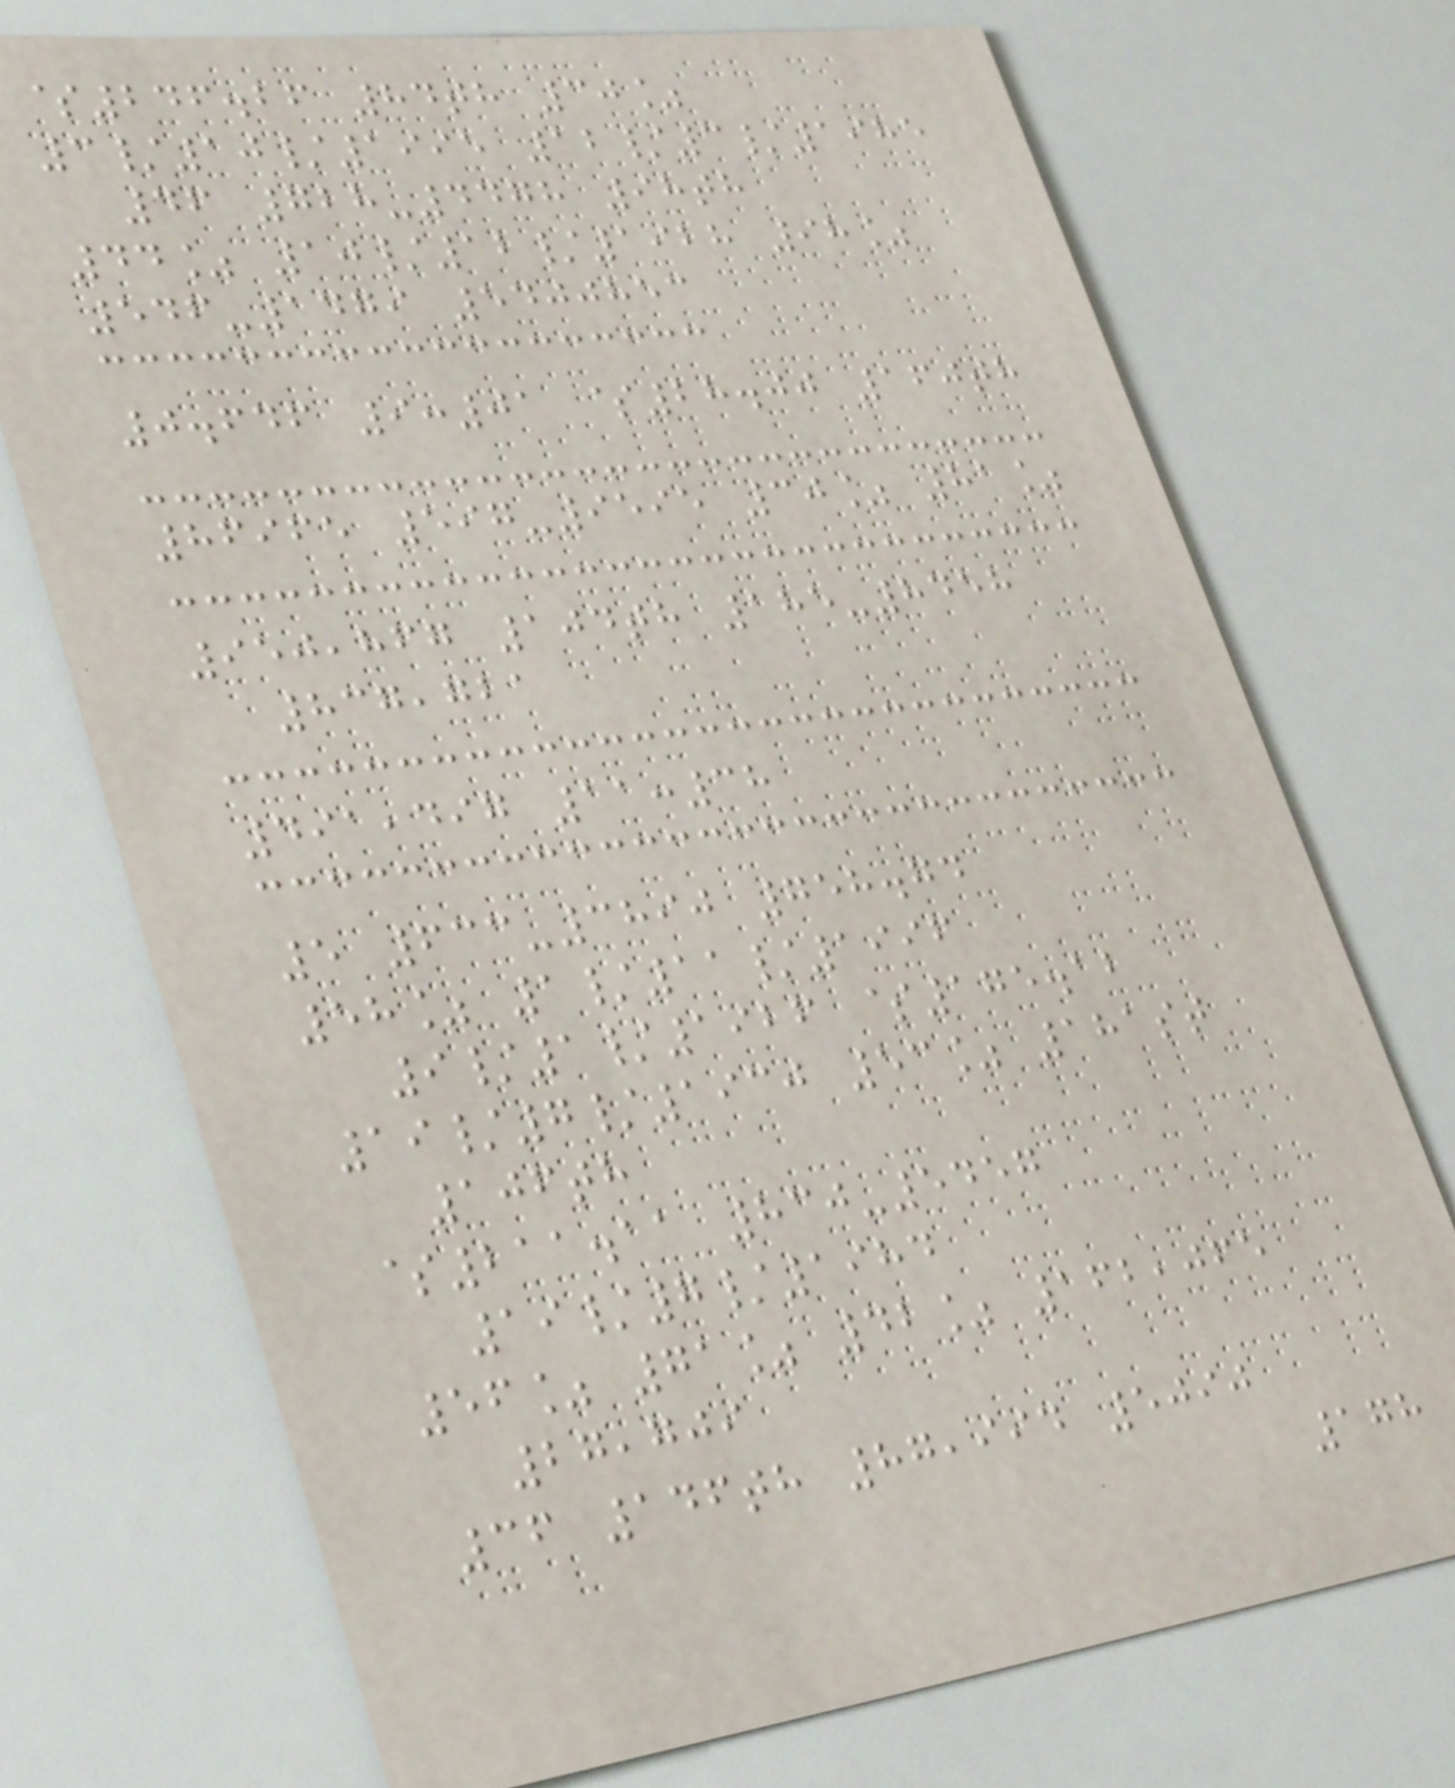$246.26 84th 30%
3/10/1995 12/3/1985
46 728-4478 98th
44% 10/12/1928 98%
546-1479 5400853
0.646 9:01 $28.00 160th
86965 597-9595 30% 81%
950,867 104th 185-8458
837,721
491,497 11:38
5 633-3890 758.74
58% 1/11/1996
9/1/1926 $175.12
19/7/1930 53% 181st
106th
$211.11 830-5457
19/7/1984
56% 71% 42% 162,065
27,709
36 146th 87,994 5090
178
